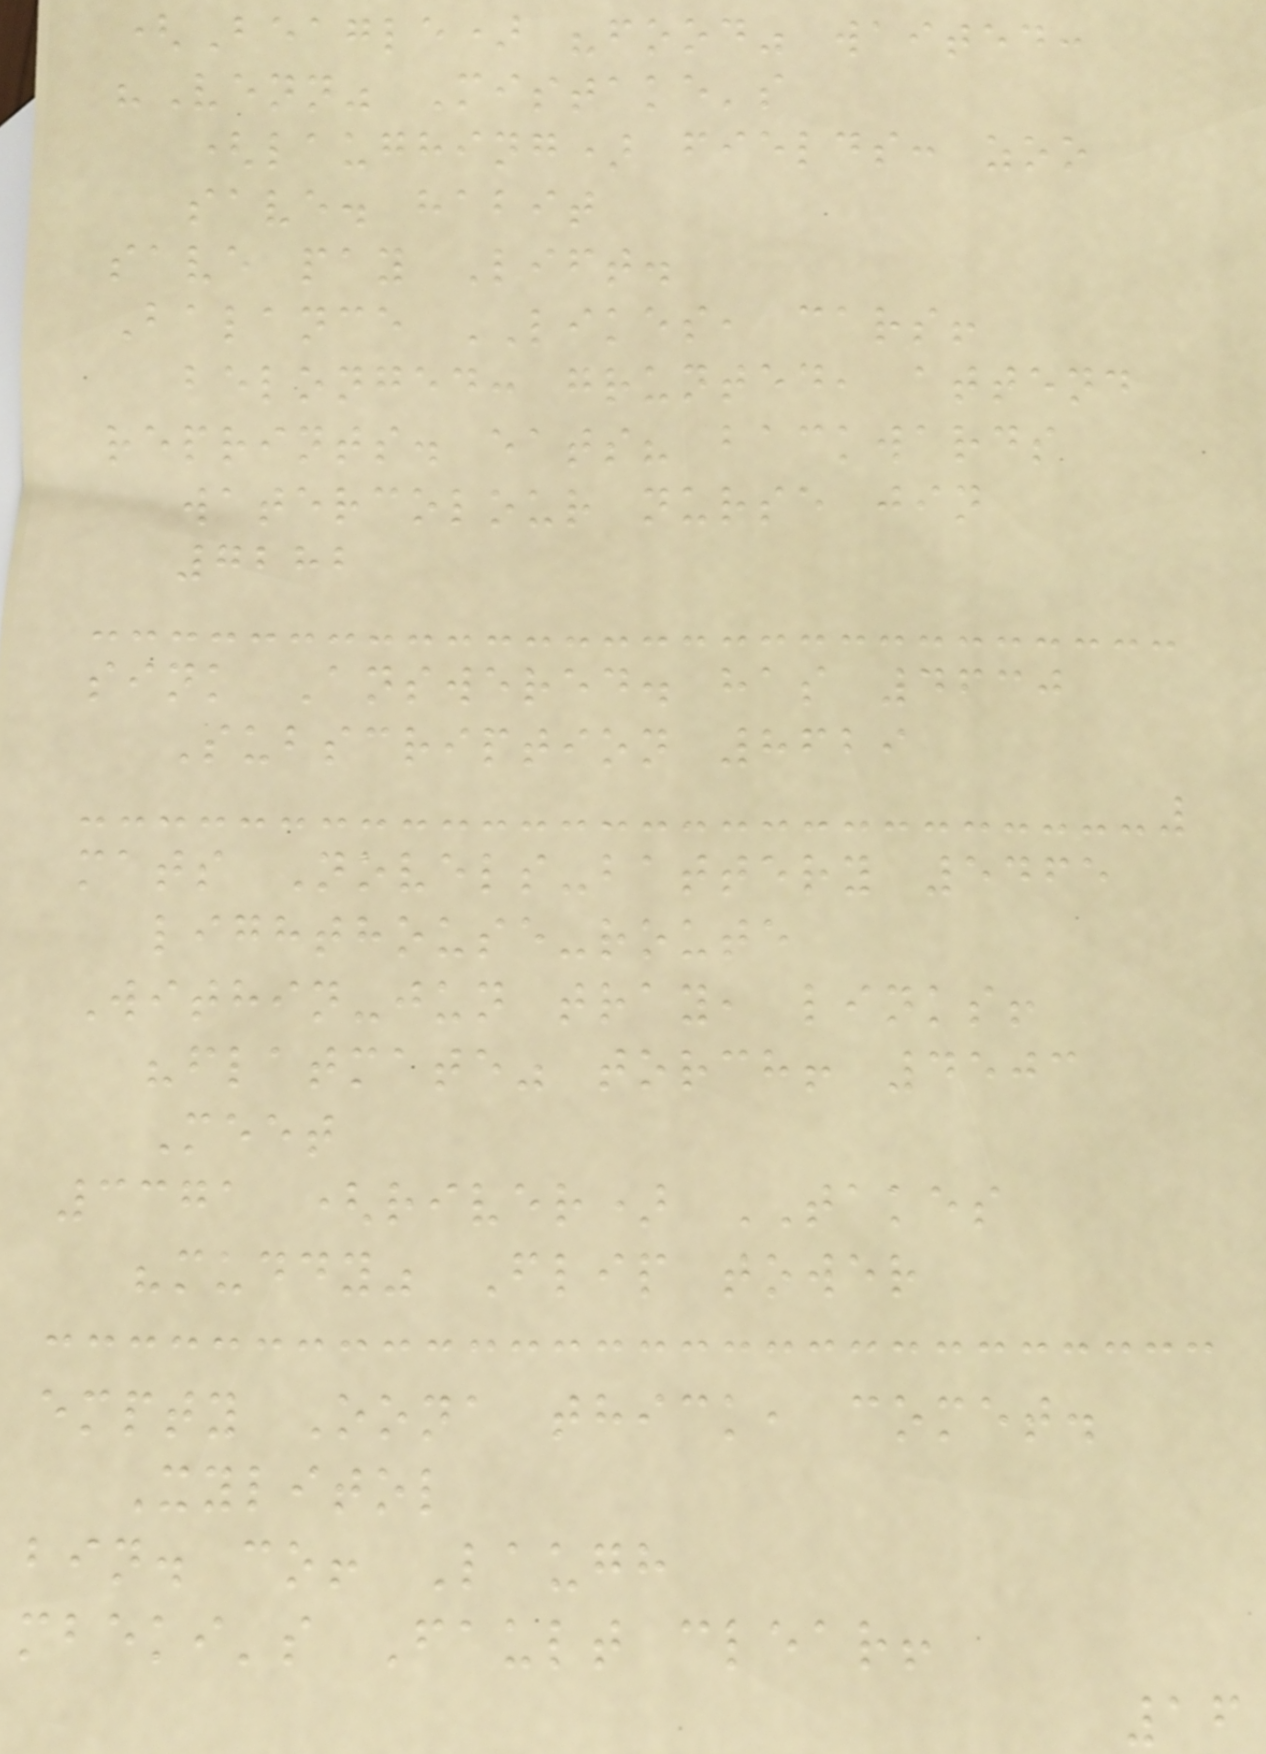(Beagle) "food" waited:
"Venn" Mistake's
(laughing) fields: zoo
save. habit
save pay Lift.
Balance LIKES, cars!
belonged: grunted, attend
reprints. eats? backwards
watercolour nurse jin
7282
sink Answered. has 4630
Subscription 8629
mats Novels-battery 5465
lighthouse-route
Within-jun tray, links!
"flatmate" torch! 4503
Meet
3371 (river) TAKES
"muddy" Flip tower
empty Oona thick, comet.
Xylitol
bin. co! Laugh
mbeki's Fault clear!
16
